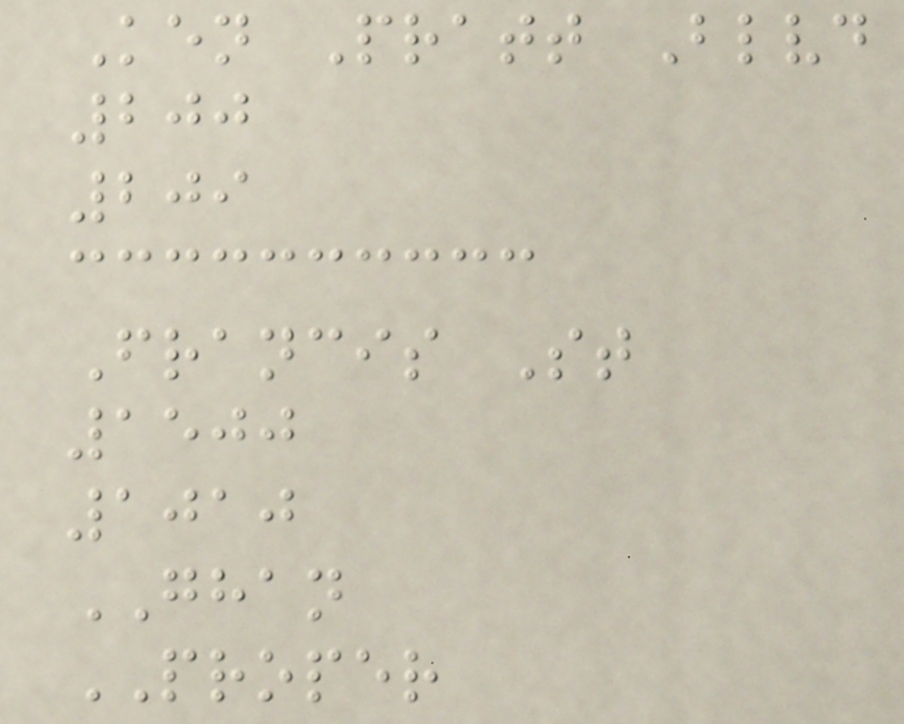Ken Pratt Blvd
200
209
Francis St
1500
1010
GHAN
PROPER
